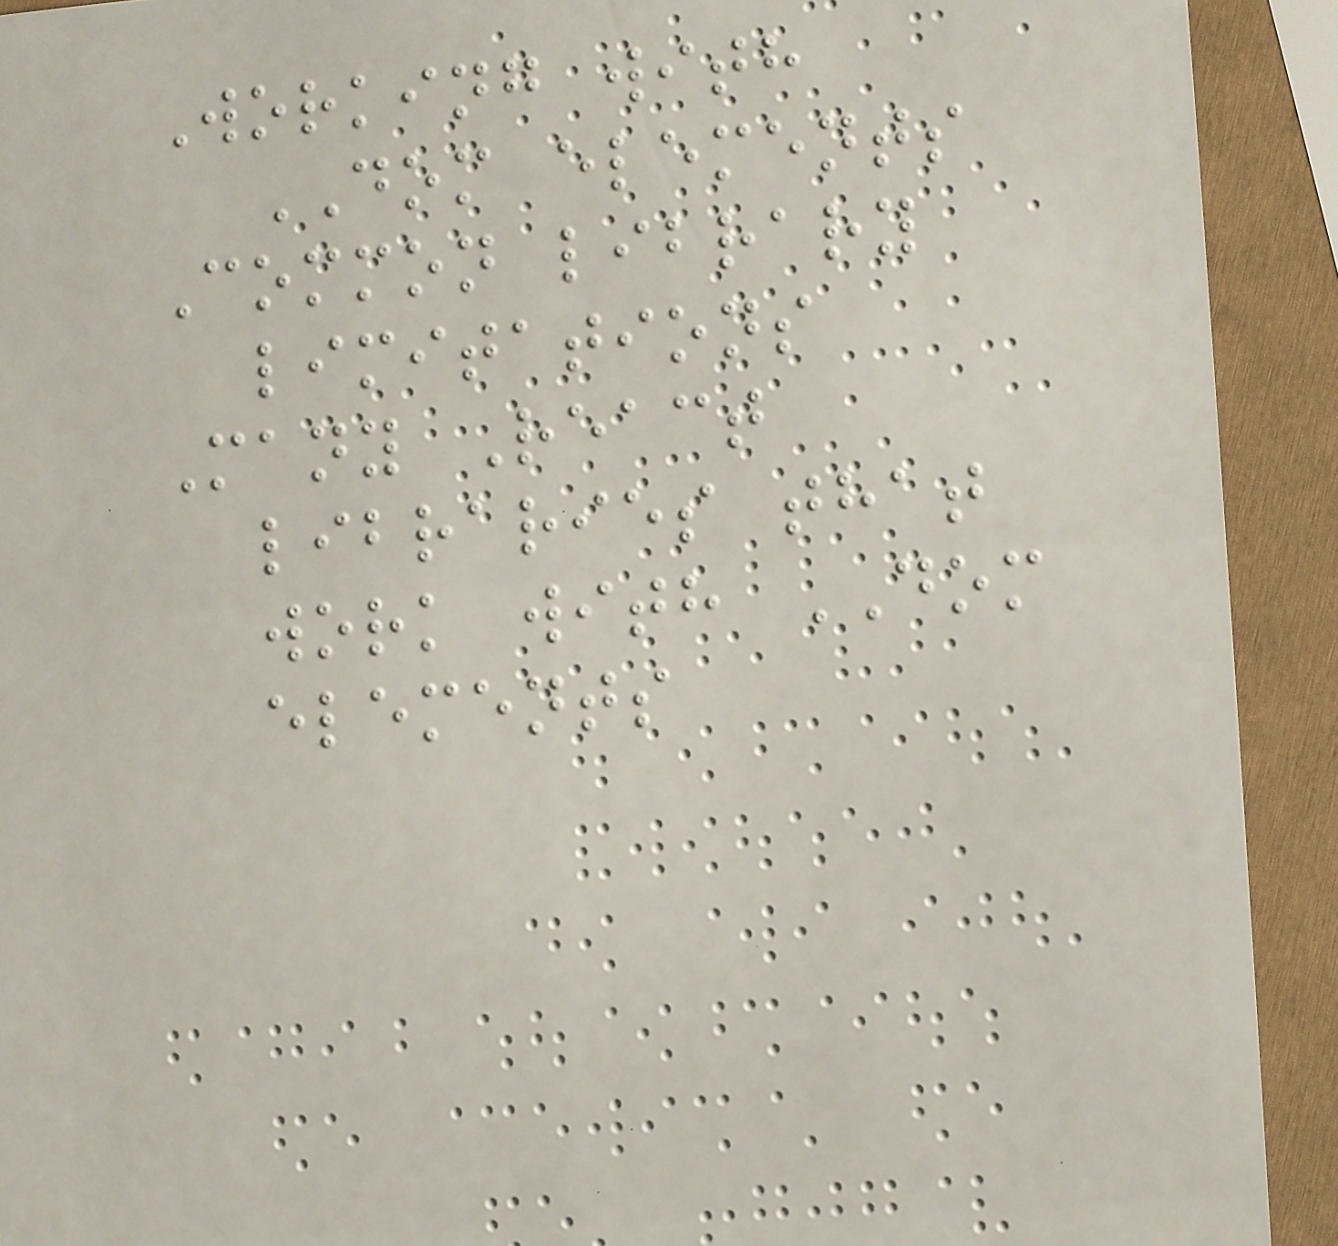Working with
DOM elements
Common library
limitations
Many React
libraries that
work with DOM
elements
